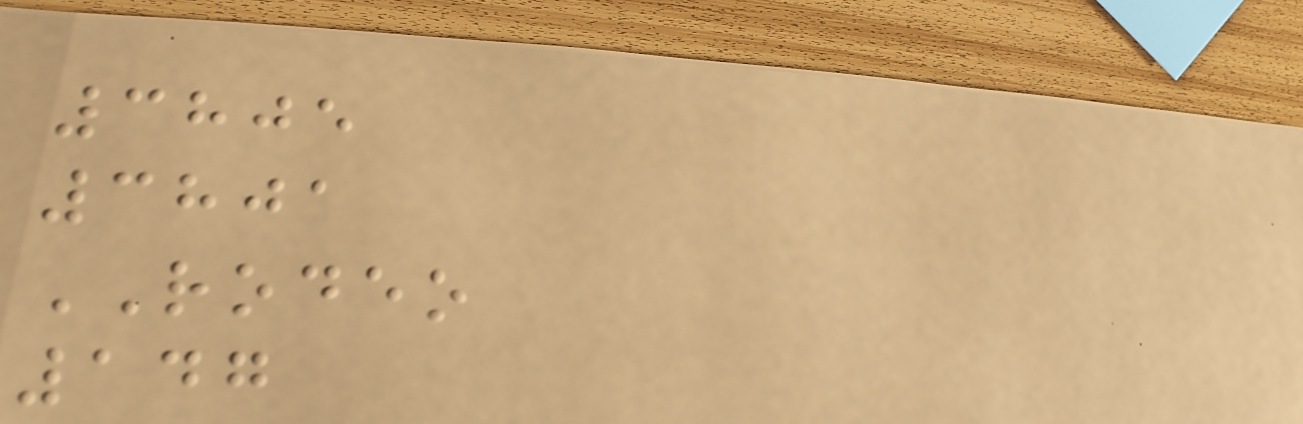3805
3801
RODEO
147
